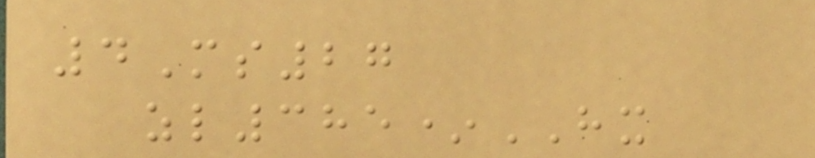4Ms27
zl385*HX
